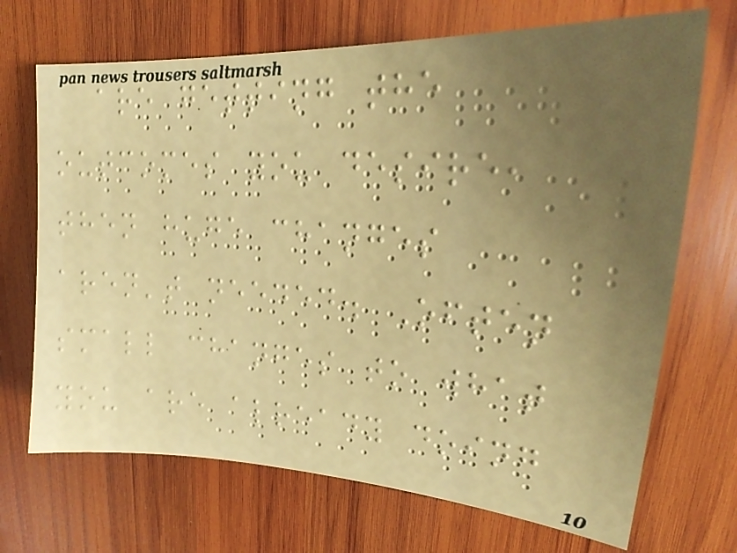are getting the
outcomes you desire,
then huge changes
aren't needed. Often
small changes to what
you are already doing
